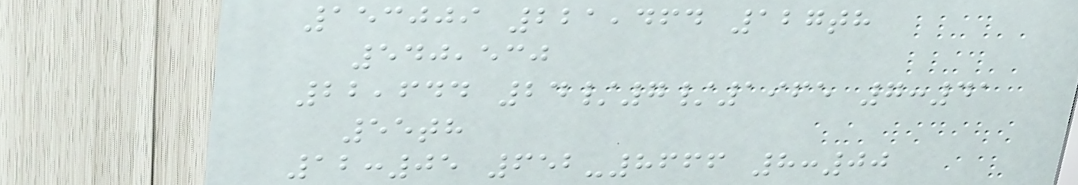153009 221,464 127th
540,530
22,644 24/7/1965 7:41
55th
12:05 652-8666 8:00
